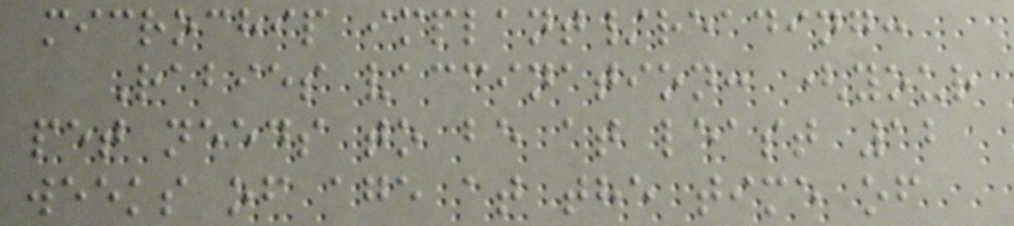microchip implant/reading:
Rabies vaccination: (your
pet needs to be at least 12
weeks of age at the time of
